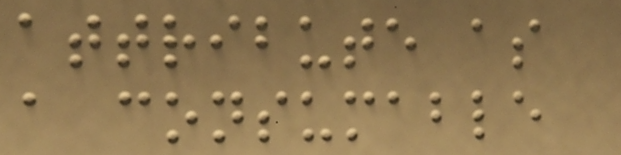attribute as
a consumable
